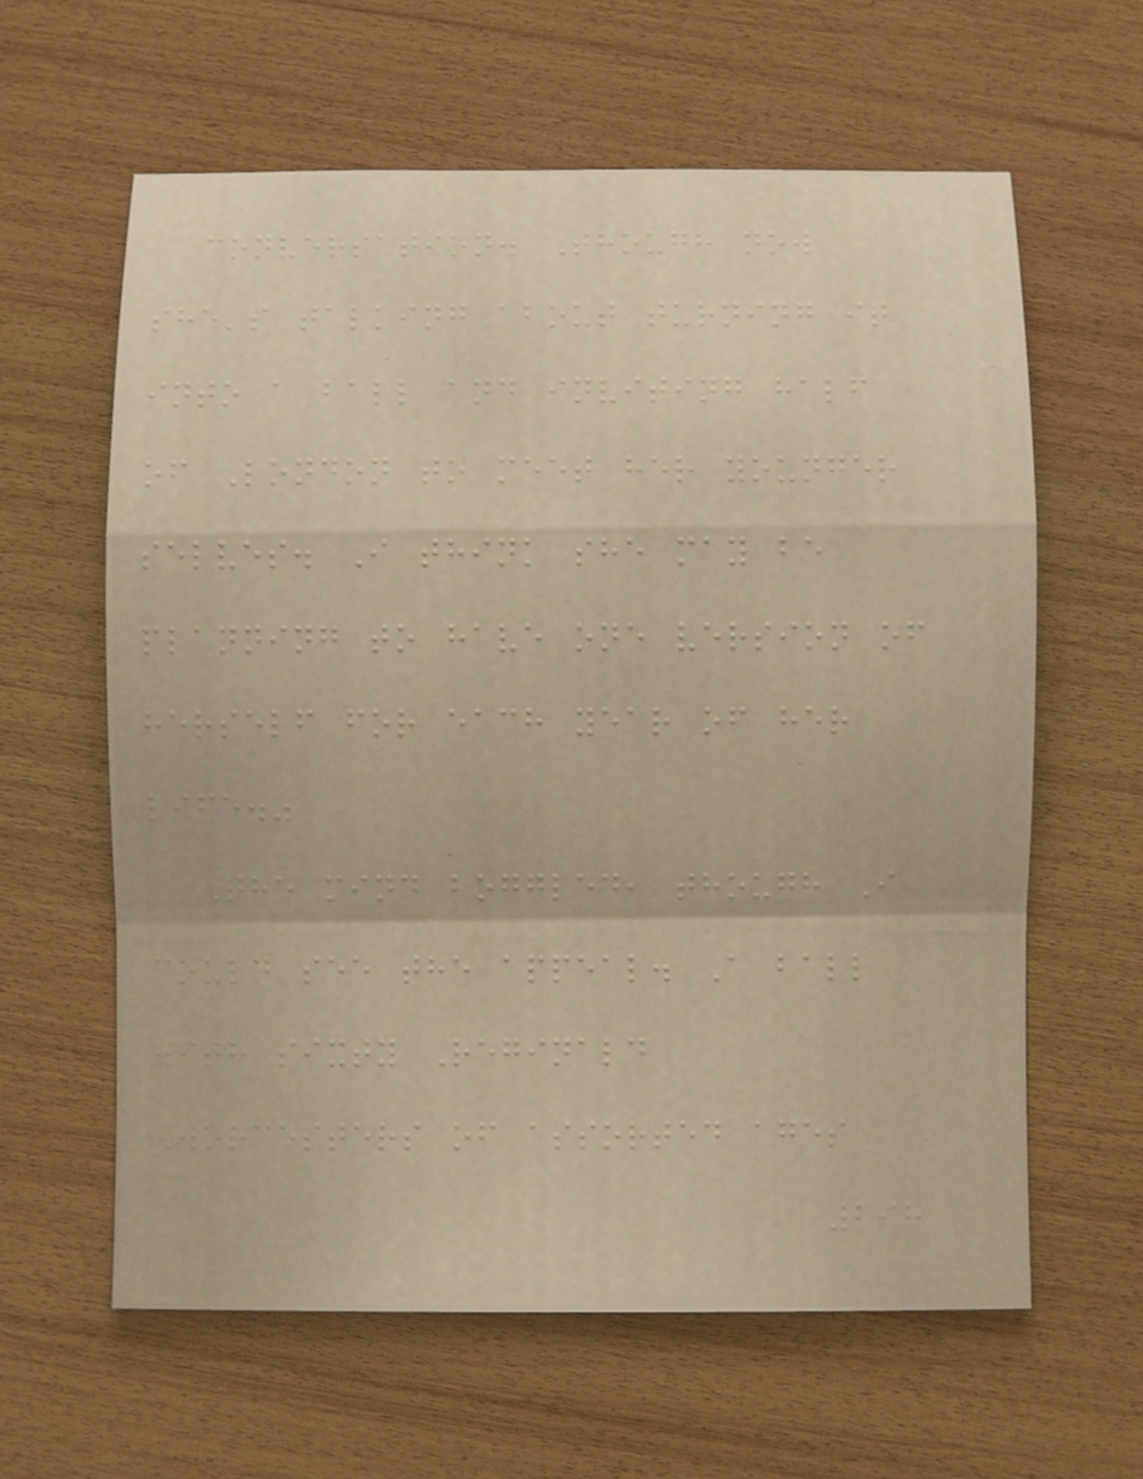conversation. Though now
she's talking about turning it
into a ball and inviting half
of London to meet her younger
selves. I think she may be
planning to have one version of
herself for each year of her
life."
The mind boggled, though I
could see the appeal. A ball
with sixty Reginald
Worcesters of assorted ages
298
